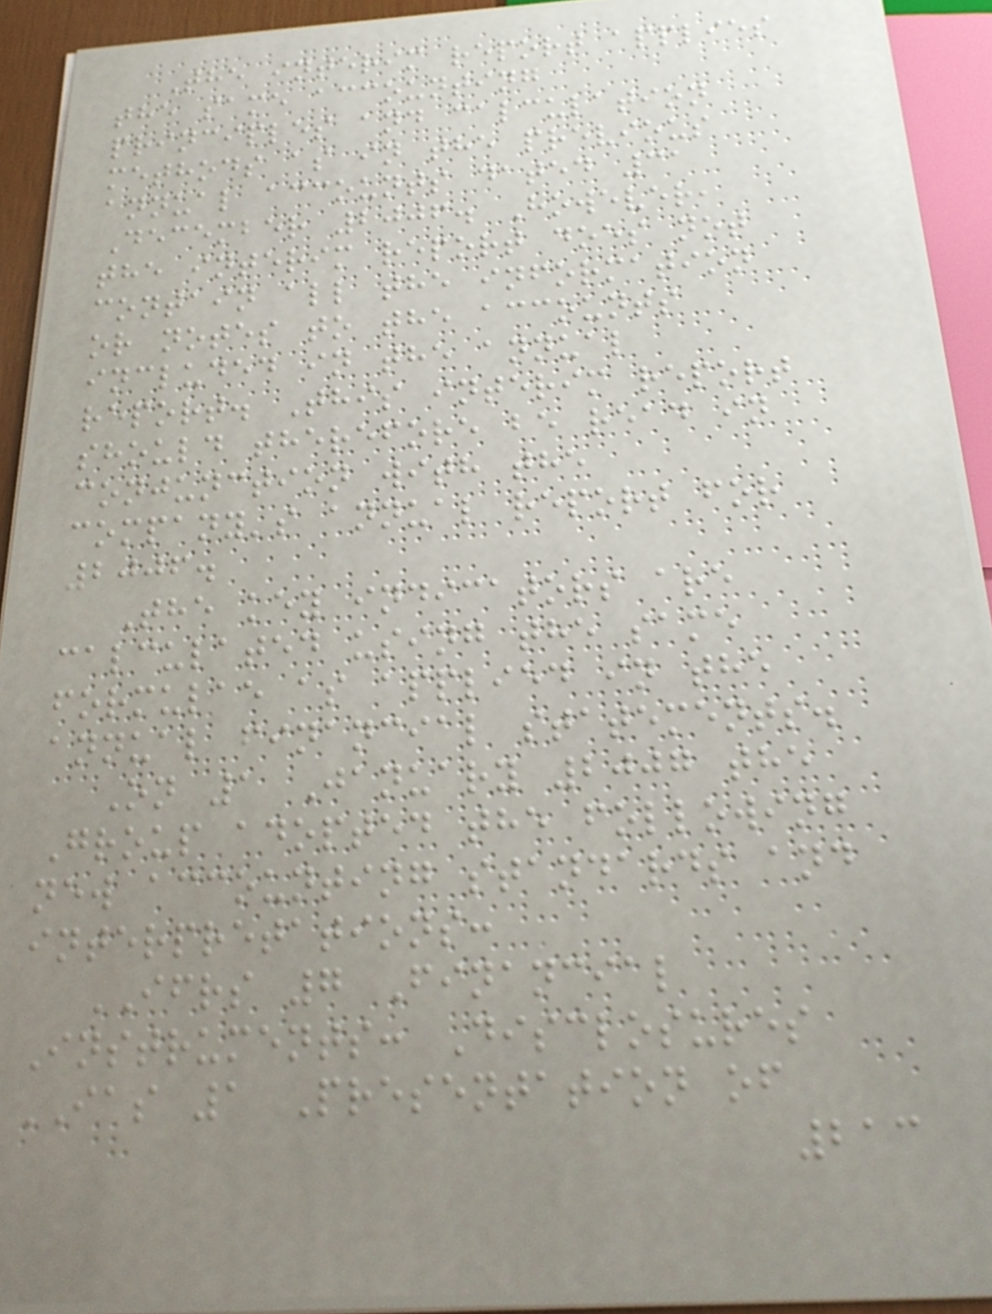The interim report applies
the same accounting
principles and calculation
methods as in the previous
annual accounts dated 31
December 2006. However,
the interim report does not
contain all the information
or notes to the accounts
included in the annual
report. This interim report
should therefore be read in
conjunction with the
company's annual report for
2006.
The key indicators are
calculated using the same
formulae as applied in the
annual financial statements.
On 1 January 2007 the
Group adopted the following
new accounting standards and
interpretations:
IFRS 7 Financial
Instruments: Disclosures
IAS 1 Presentation of
213
